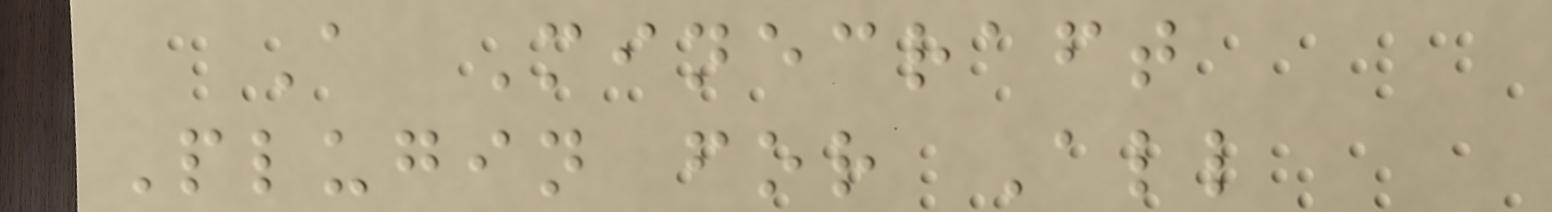A Minecraft
Plugin for All
